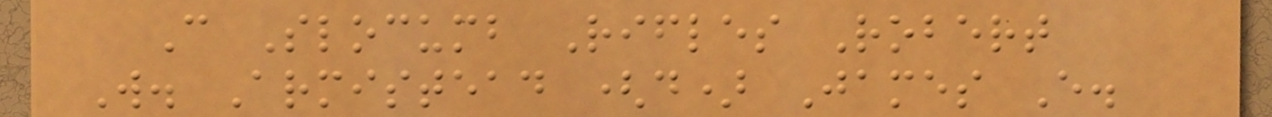C Slocumb Rifles Robert
W. Armistead (d) James E.
